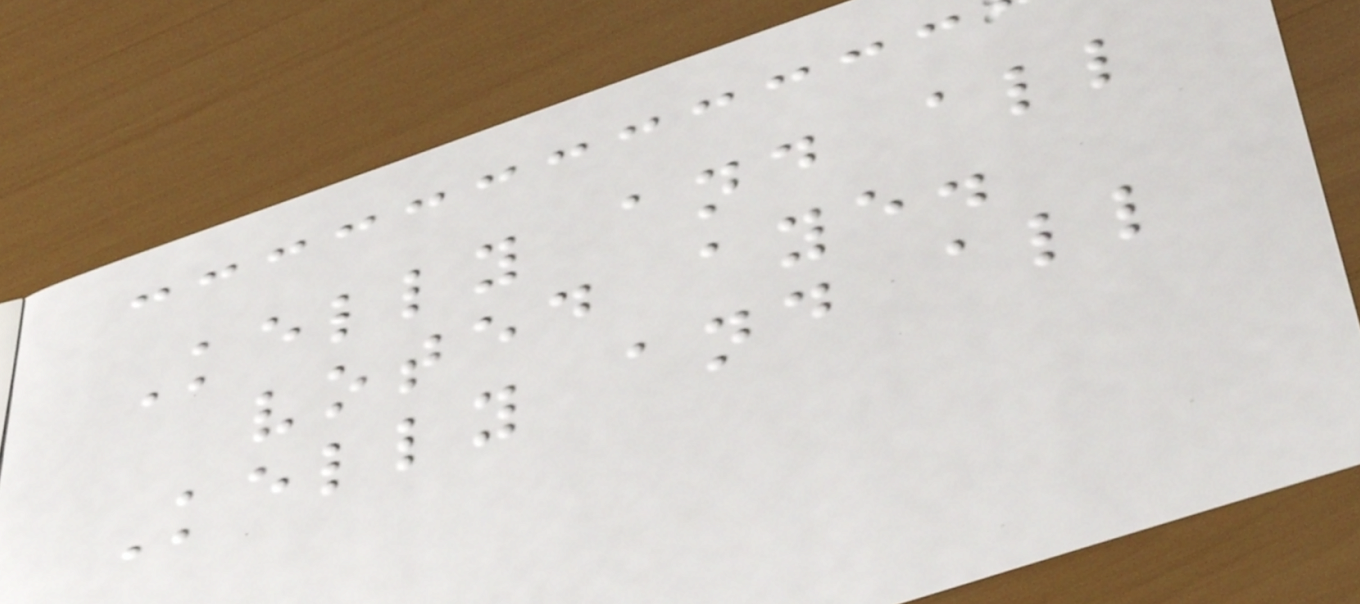Kelly and all
voted aye.
Kelly and all
